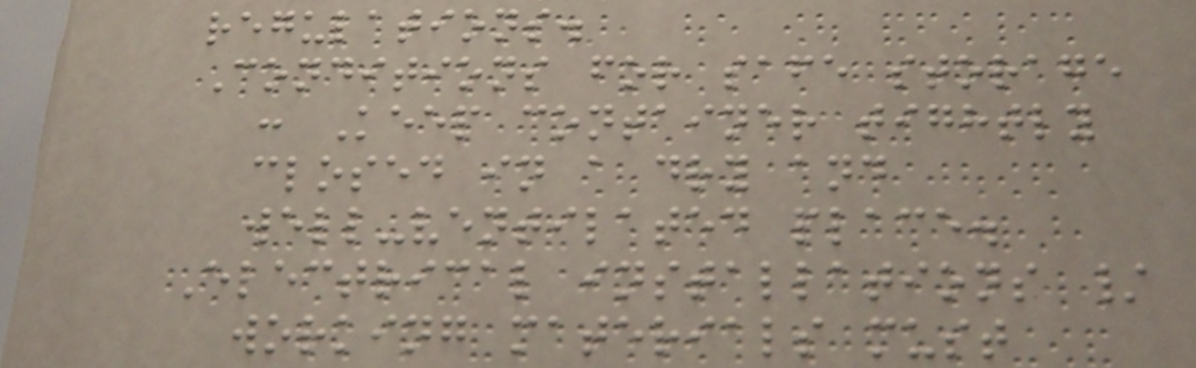regulations.
Conditions for safe storage
: Keep container tightly
closed in a dry and
well-ventilated place.
Electrical installations /
working materials must
